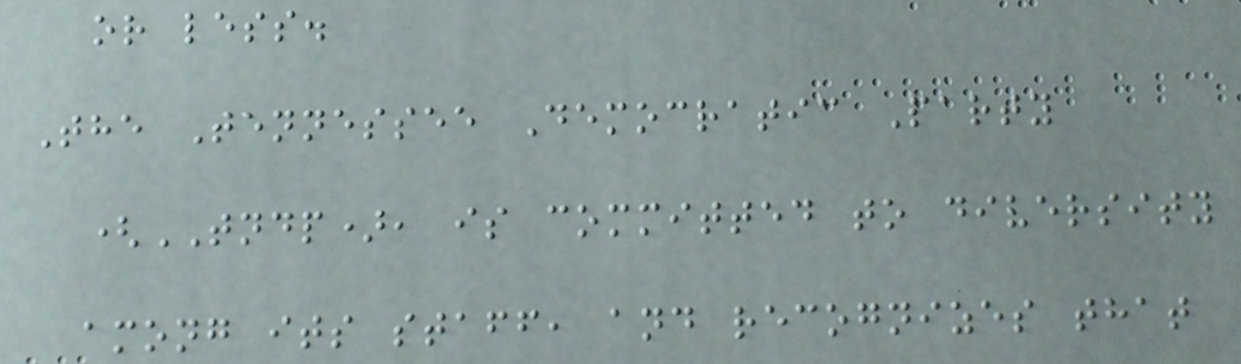or less.
The Tennessee Democratic Party
(TNDP), is committed to diversity
among its staff, and recognizes that
